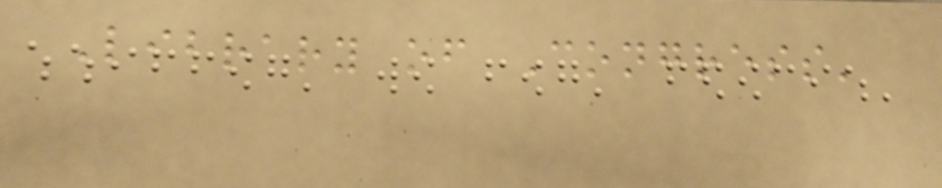Library of Congress'
